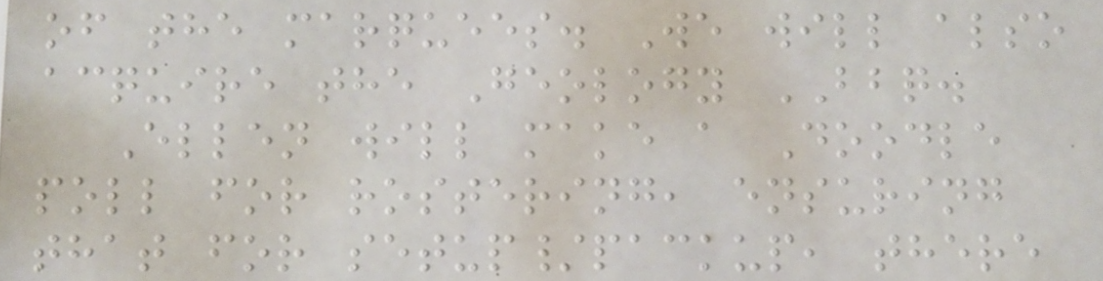of the marquees. We will also
acquire the Geology BBQ.
Ellen will make a Doodle
poll for rostering, ensuring
that for setup/packup, there
